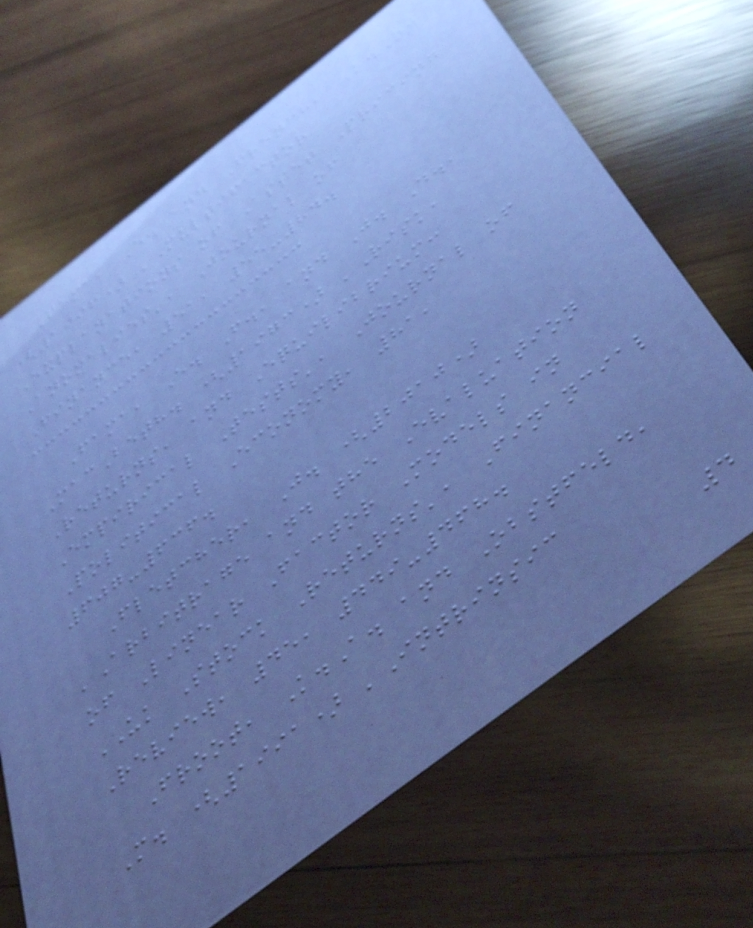Fama, E. and French, K.R.
(1996) 'Multifactor
Explanations of Asset Pricing
Anomalies', Journal of
Finance, 51, 55-84.
Fama, E. F., and J. D.,
MacBeth. (1973) 'Risk,
Returns, and Equilibrium:
Empirical Tests', Journal of
Political Economy, 81,
607-636.
Fletcher, J. (2010)
'Arbitrage and the Evaluation
of Linear Factor Models in
UK Stock Returns', Financial
Review, 45, 449-468.
Froot, K.A. and Obstfeld,
M. (1991) 'Intrinsic
4
